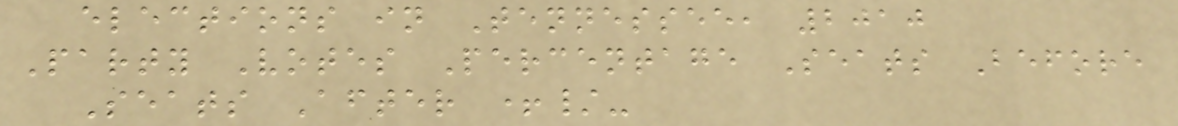elections in Tennessee, 2010
Party Votes Percentage Seats Before
Seats After +/-
